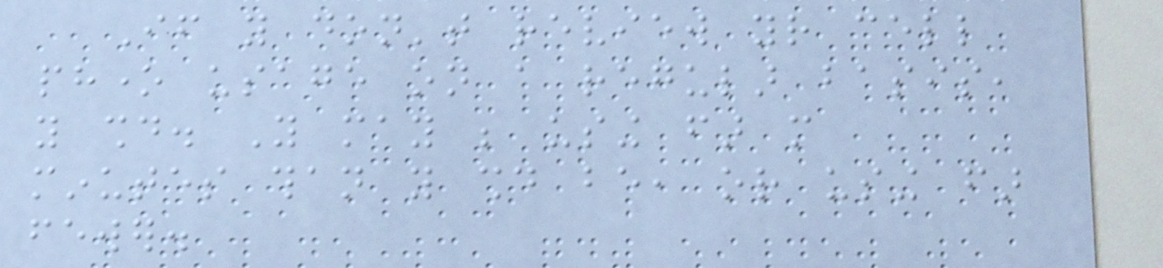If you don't review your cell
phone usage on a regular basis,
you should. You may be using far more
minutes than you should be, or using far
fewer.
